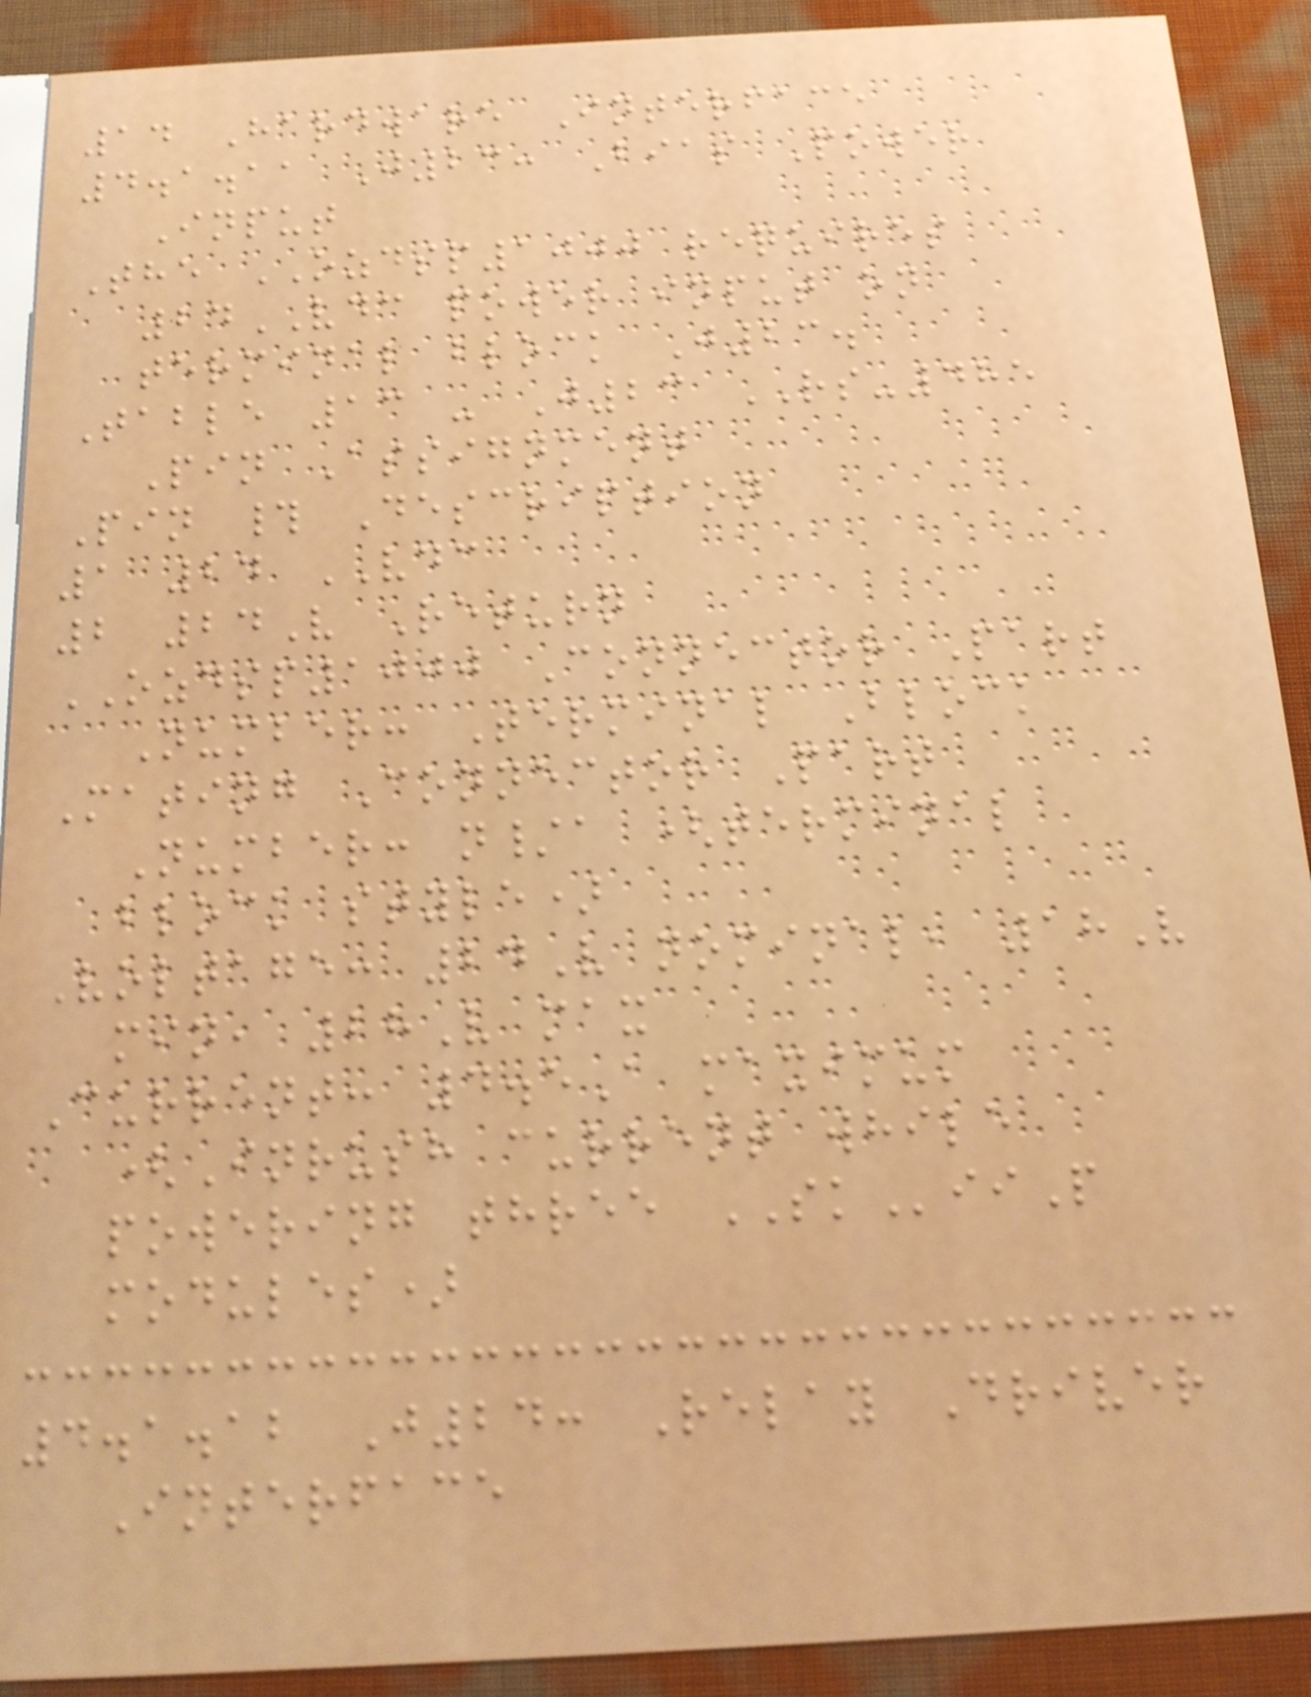14 Hardware Interface
4.1.11 J23: Bias Power
Input
The OZDSP1000 requires
24VDC power input on
terminal block J23.
Table 13 - J23 RS-485
Pin Assignment
Pin # Description
1 24 VDC
2 24V Return
OZDSP1000 Connector Part
Number: Terminal Block
Mating Connector Part
Number: n/a (terminal
block style)
Voltage: 24V nominal, 18V
min, 28V max
Current: 4.5A maximum
(Inrush current while
powering three SKiiP
modules)
4.1.12 J24: Relay Driver
Interface
